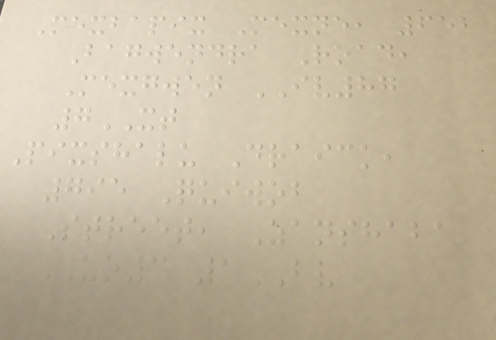Mexbapix Mexne, 652
Bagwendra Road,
Mexgwen IV87
7XT
Pixshalu Draick,
795 Quiwob
Street, Zanshaba
UO3 1BV
